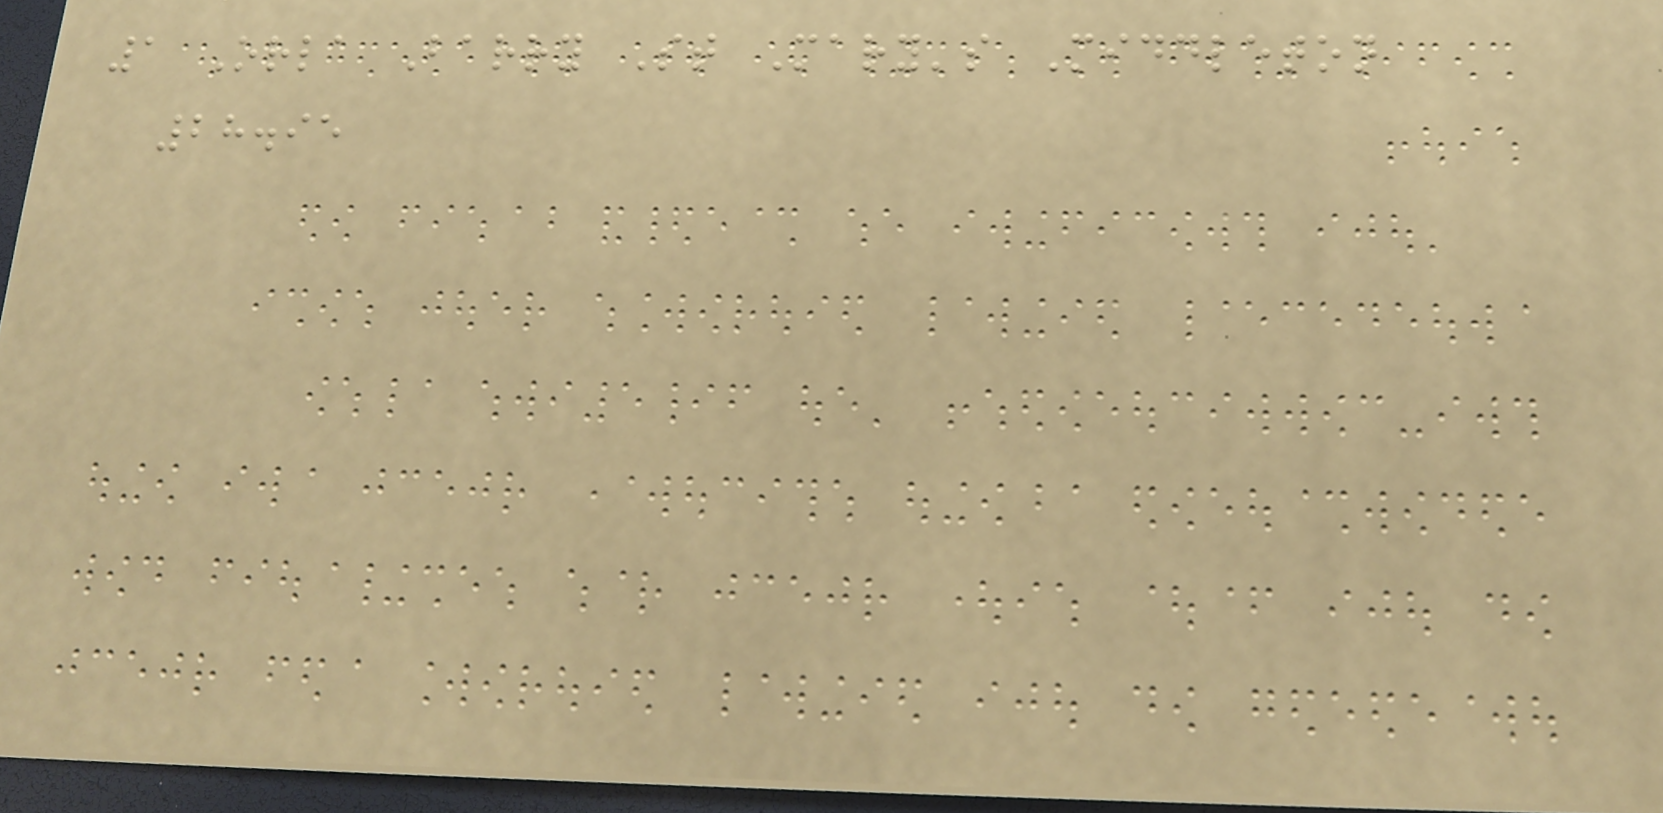1 Orla Barry St Mary's Middleton
28.95
